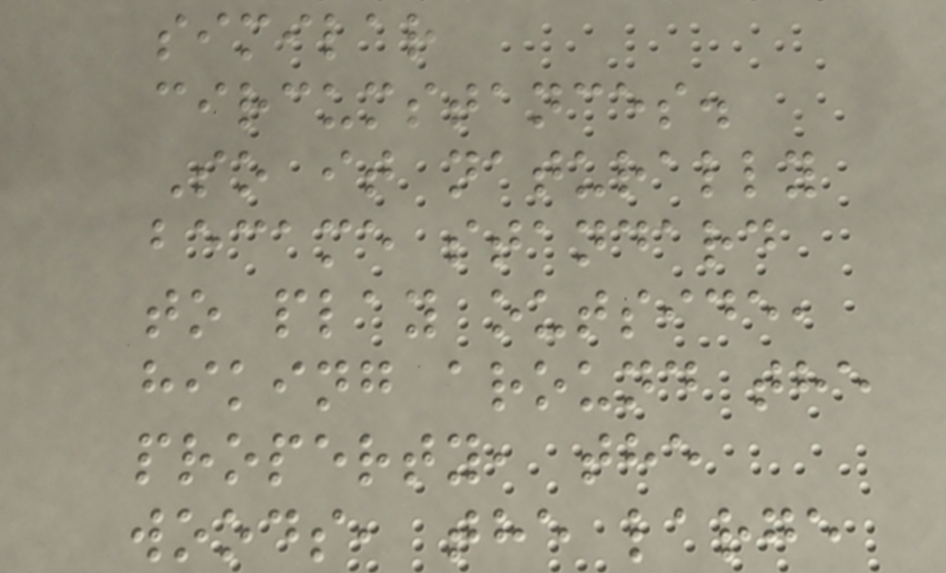similar
circumstances.
So it naturally
became standard
to play outside,
hiking around the
property, the
woods, the large
